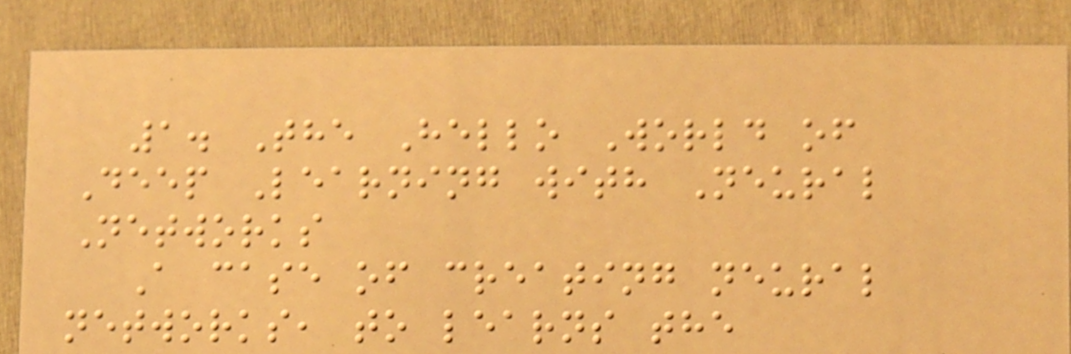1. The Hello World of
Deep Learning with Neural
Networks
A case of creating neural
networks, to learns the
